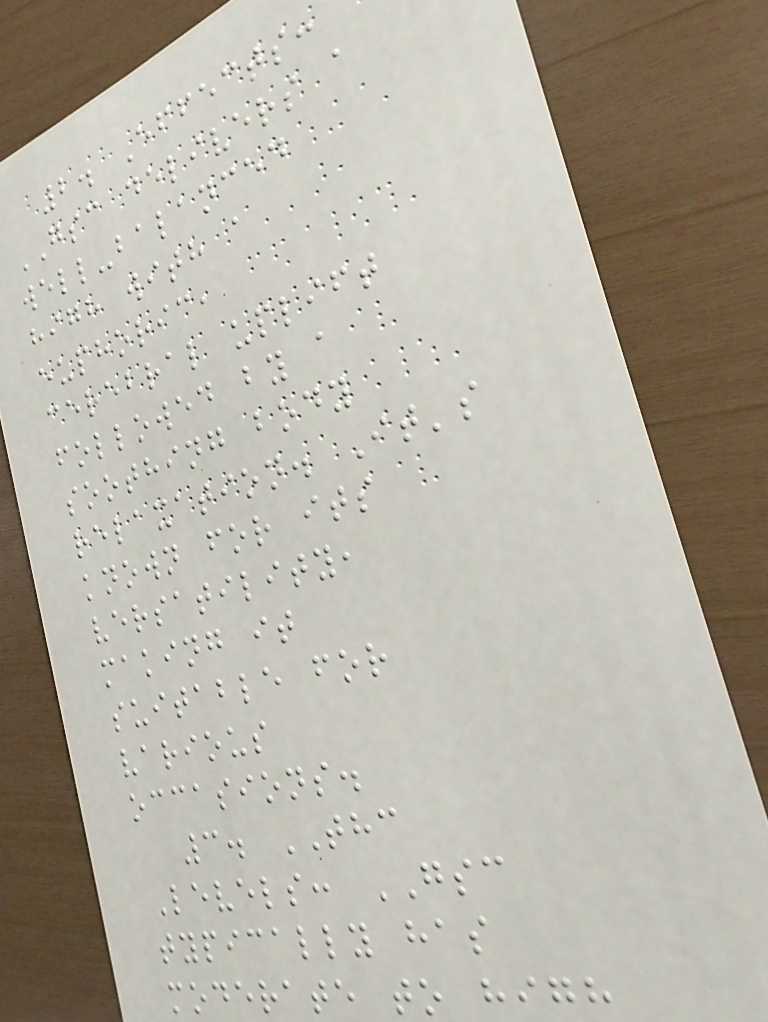2. Effects:
GSC delivers a
well-balanced
high with a
euphoric,
cerebral uplift
followed by a
soothing body
relaxation. It's
known for its
versatility,
making it
suitable for
various
occasions.
3. THC
Levels: GSC
typically has
moderate to high
